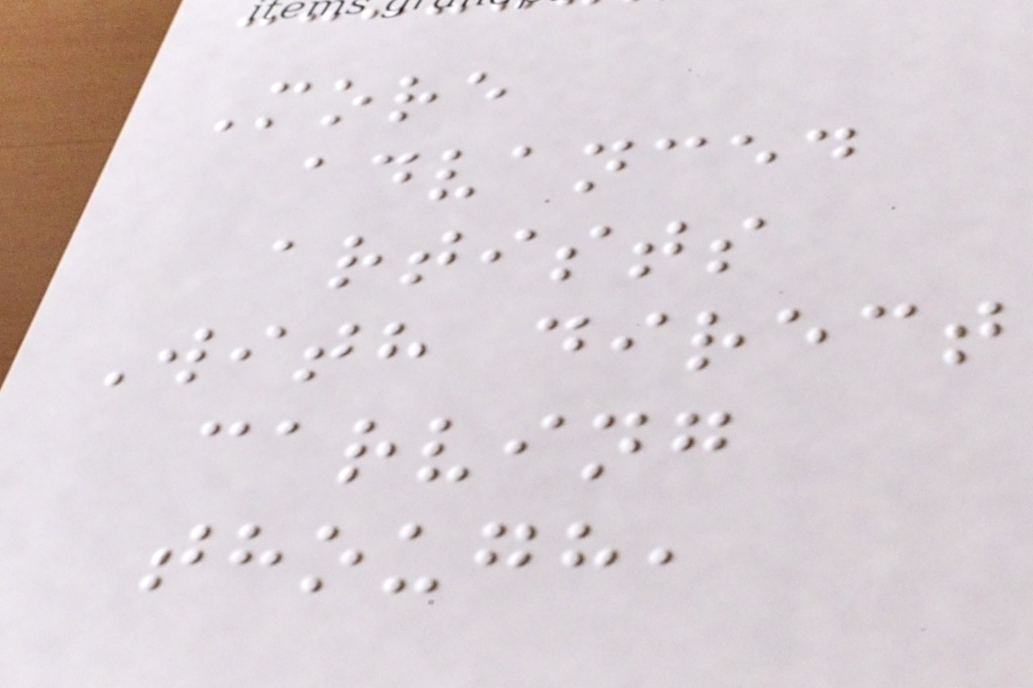More
advanced
artists
With direct
carving
though,
